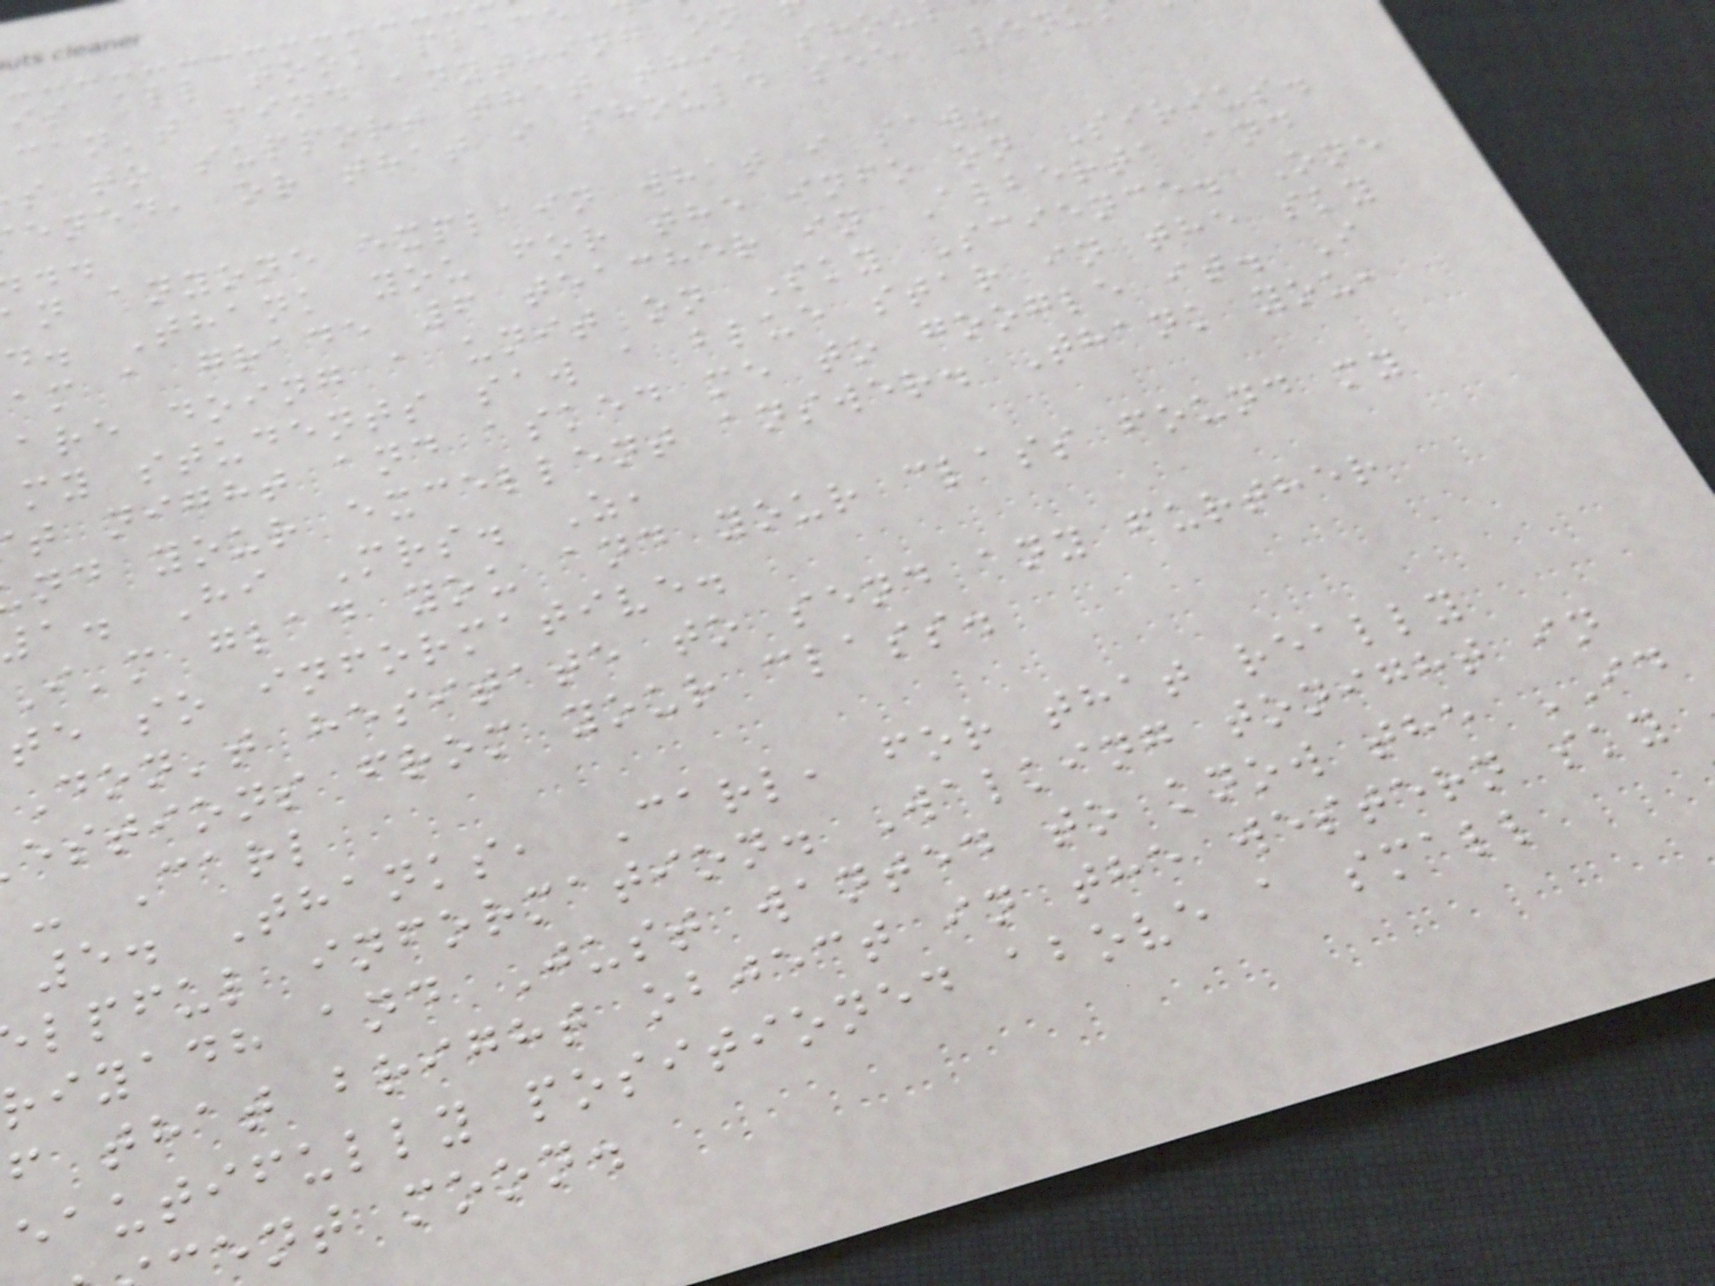is all took place
can't find anything on
s to support that this shou
ened, or that i should see Venu
n anyone explain what i saw?
d. Thank you for the info on Sirius.
am a grade 6 teacher in Alberta and
are doing a unit on Sky Science. One
my students saw a blue star in the sky
t night and asked me to google it. I
nd your excellent answer. Thank you,
a. Hi Mrs. Z,
I'm glad you and your class found my
te so informative.
Don't hesitate to send any further
estions from your class.
- Carl
5. Thanks, Carl, for that really
lpful information. Walking tonight in
riyadh and Just wanted to know the ID
f that bright object in the western sky
eautifully positioned above a small
ent moon.
